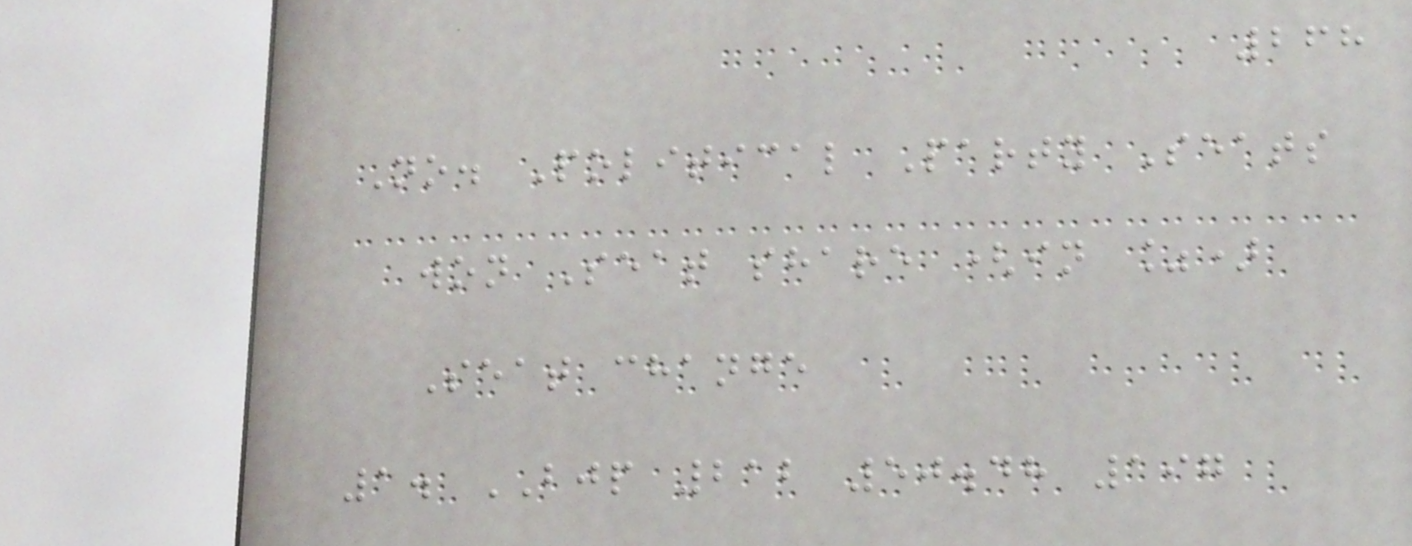268
No. Political Party Seats
won Seat share (in %)
Seat change
1. BJP 212 50.48 197
